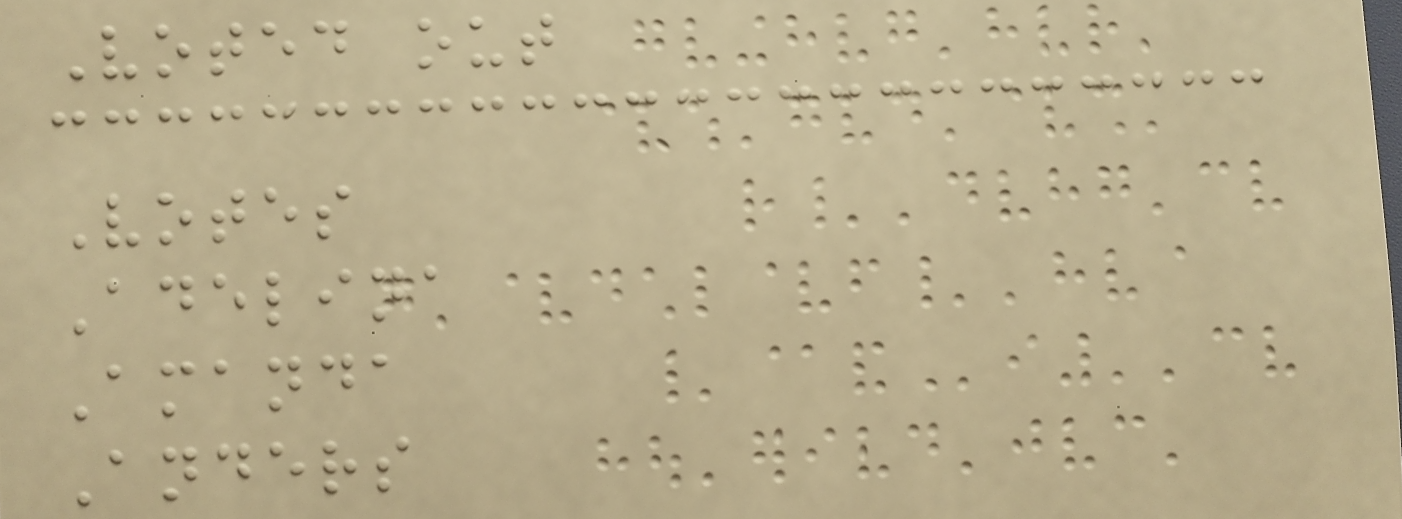Voted out
Votes
Adelina
Amanda
Anders
